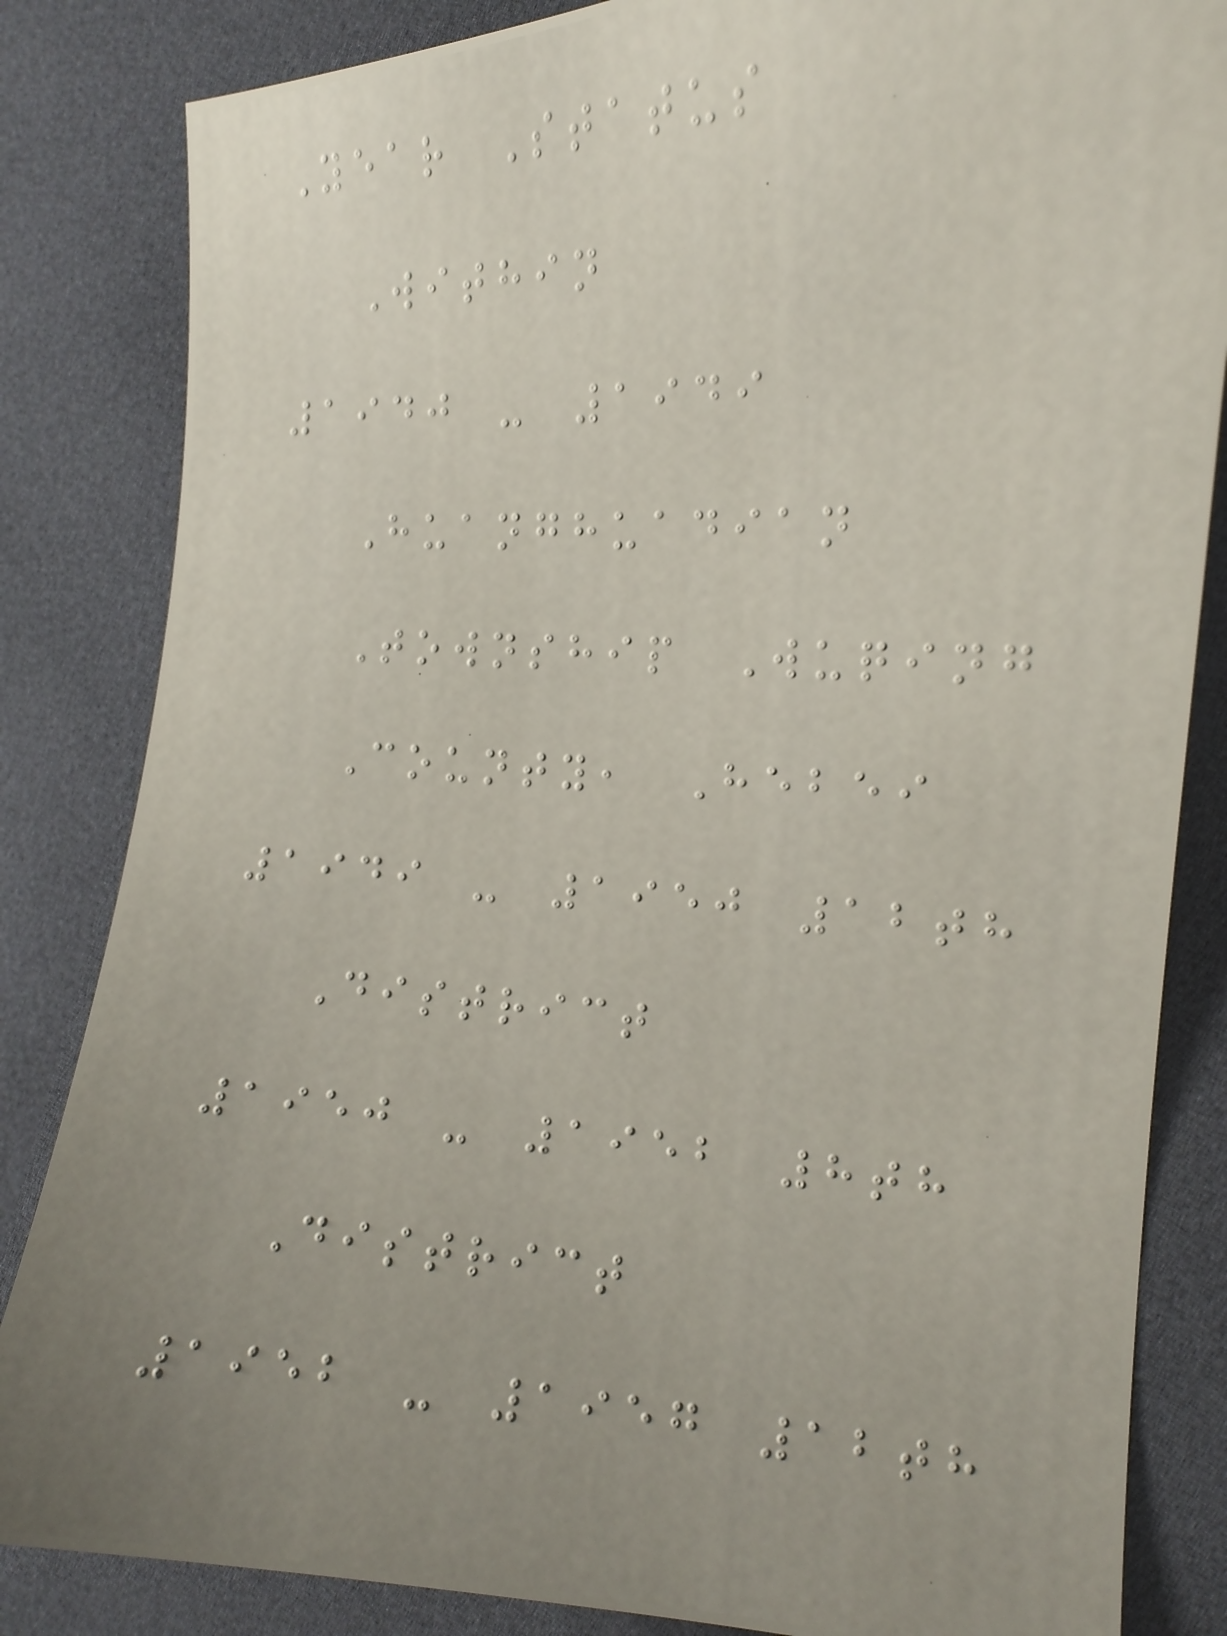Year Status
Within
1940 - 1949
Huanghuadian
Township Wuqing
County, Hebei
1949 - 1950 12th
District
1950 - 1952 8th
District
1952 - 1957 12th
